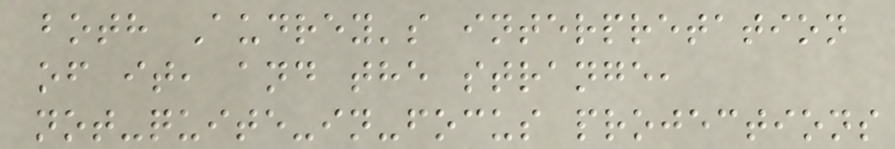both Audrey's interpretation
of it, and the strange,
not-quite-in-focus projections
